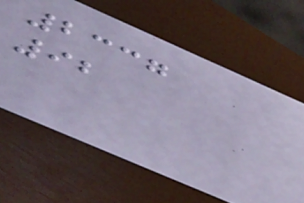2337
92
